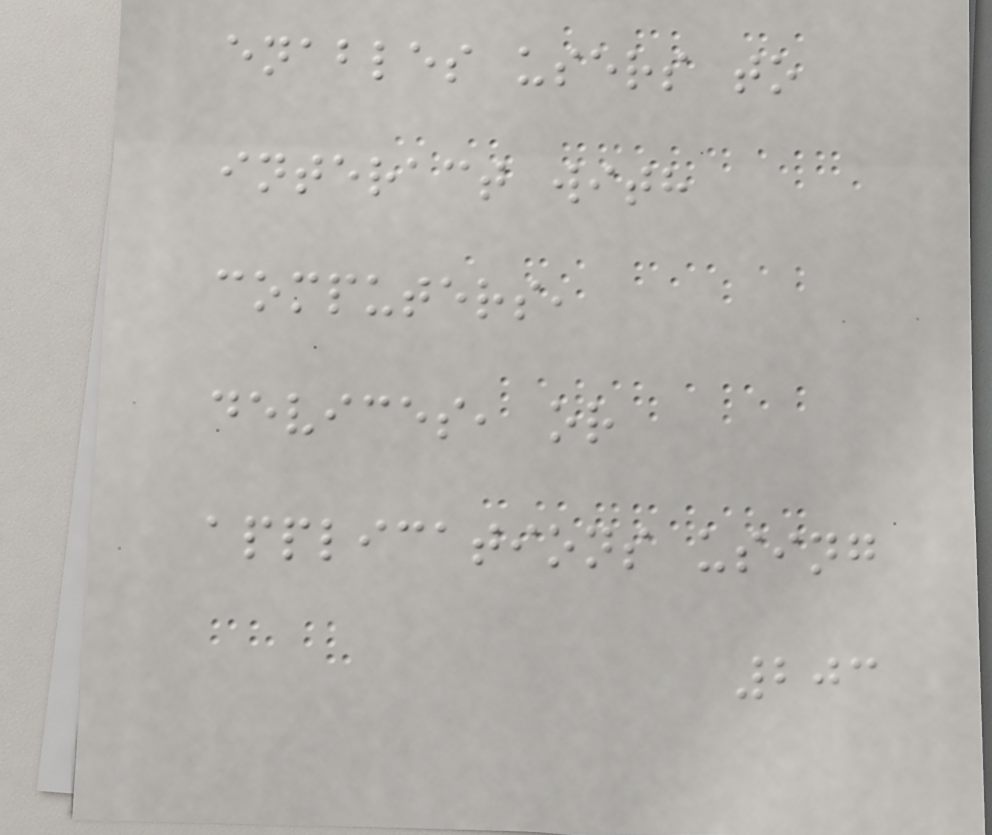enables users to
interact with
computers,
devices, or
applications using
203
